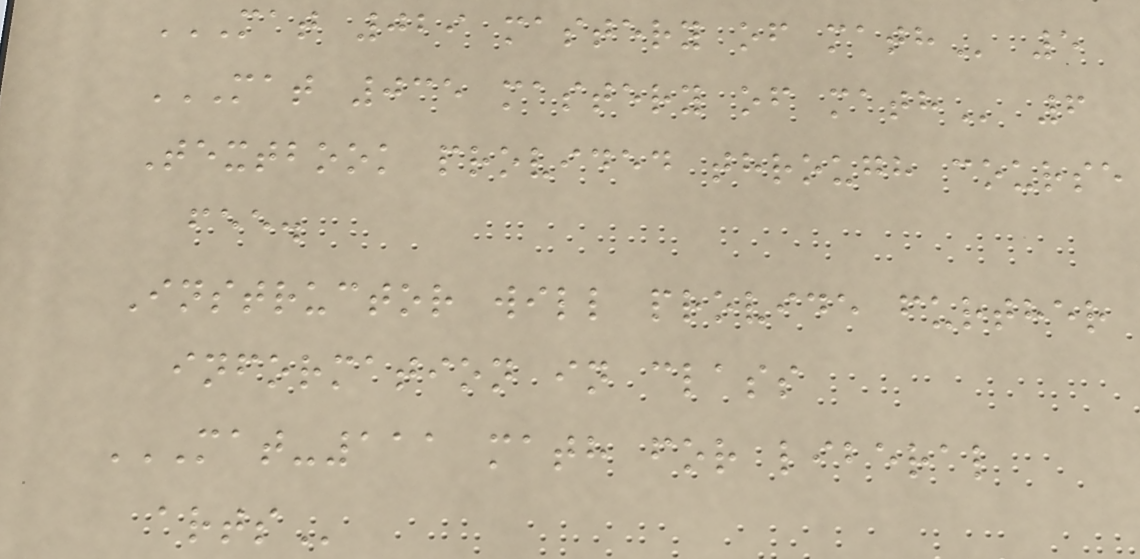MAT 029 MASTERY OF MATH 5
MAT 035 MASTERY OF MATH 6
Textbook provided through course
fee.
Instructor will provide further
information in class
MAT-111 MATH FOR LIBERAL
ARTS
